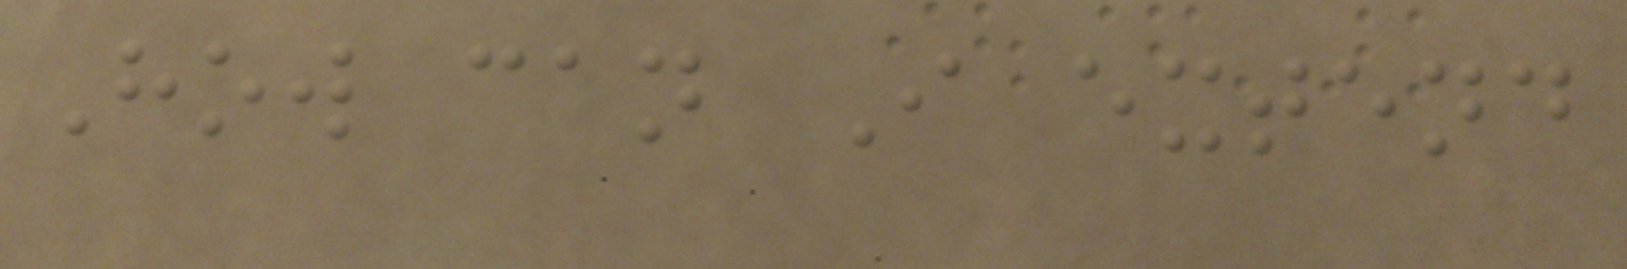How can I extend
